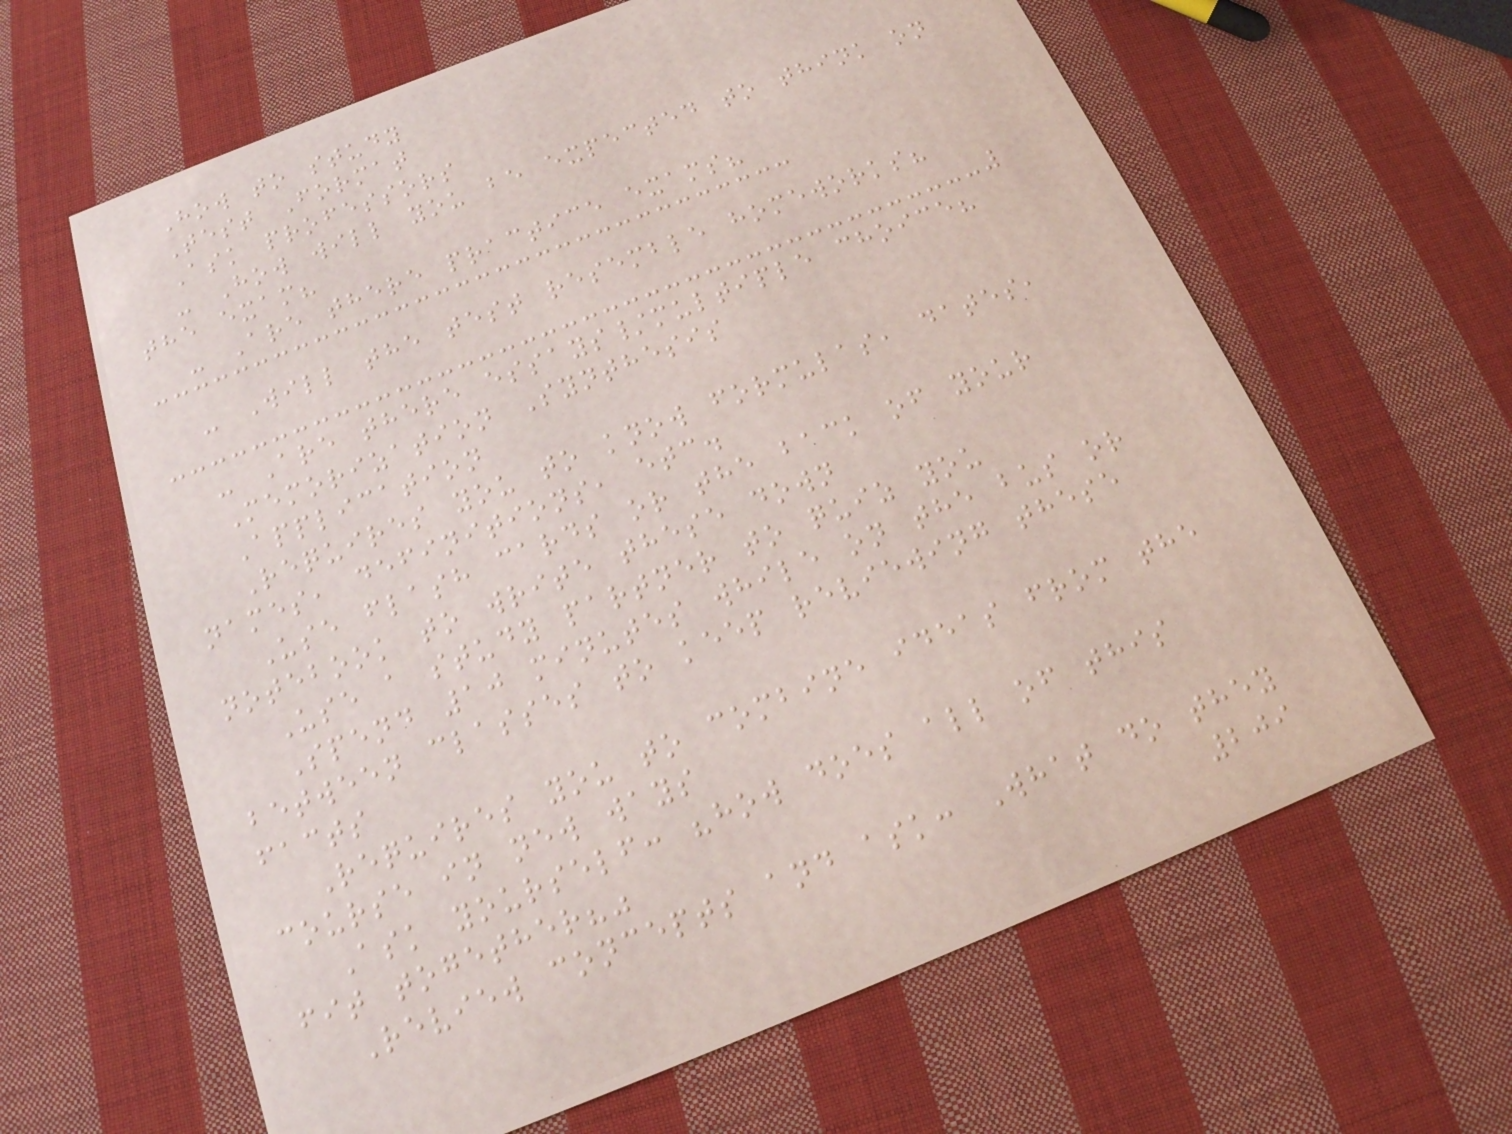How to study
Test Format
Ask professors
- How will you be expected to think on
the exam?
- Are there practice exams?
- Will the test resemble homeworks?
- Are there essays/multiple choice?
Memorization Synthesis
Application
Requires you to know formulas, dates,
names, definitions, etc.
Use flash cards or the back of your
notebook to write these down
Use a study partner to quiz you
Spend 10 minutes while on the bus or
between classes to keep reviewing these
facts
Requires you to combine ideas from the
course in new ways
Ask yourself: "how does all of this
fit together?"
Review concepts and ask: What do they
209
